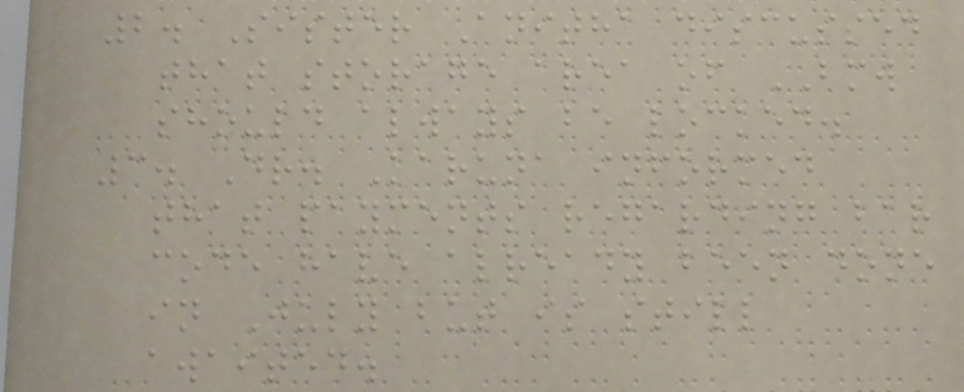2. Sister Anitha discussed
that storage area of BMW
should always be locked.
3. Dr. Karuna informed
that payments regarding bar
code have already been done
in July but is still
awaited.
